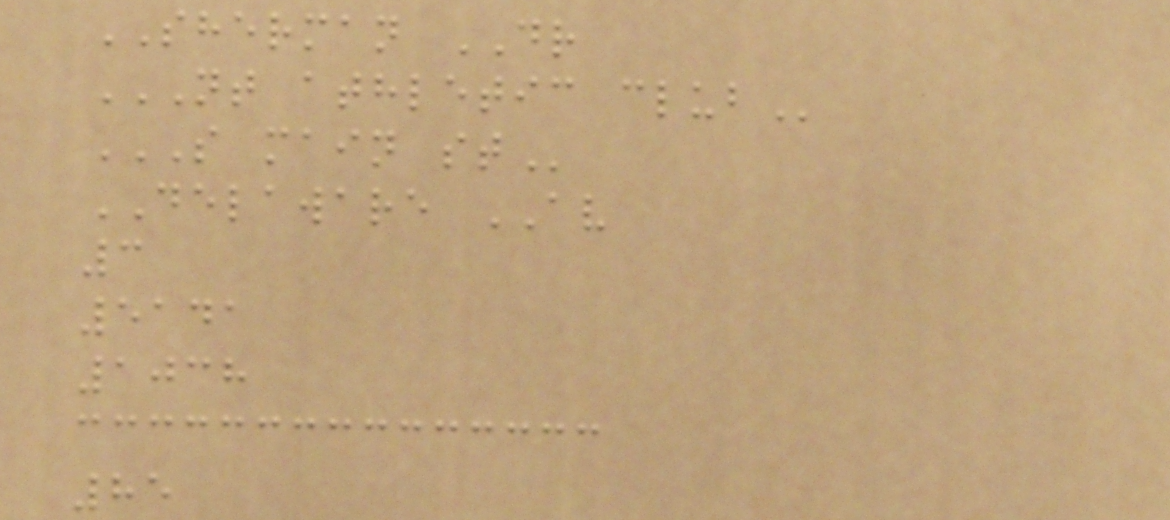SHERMAN DR
NT ATHLETIC CLUB
S MAIN ST
DELAWARE AV
3
5141
1038
85
